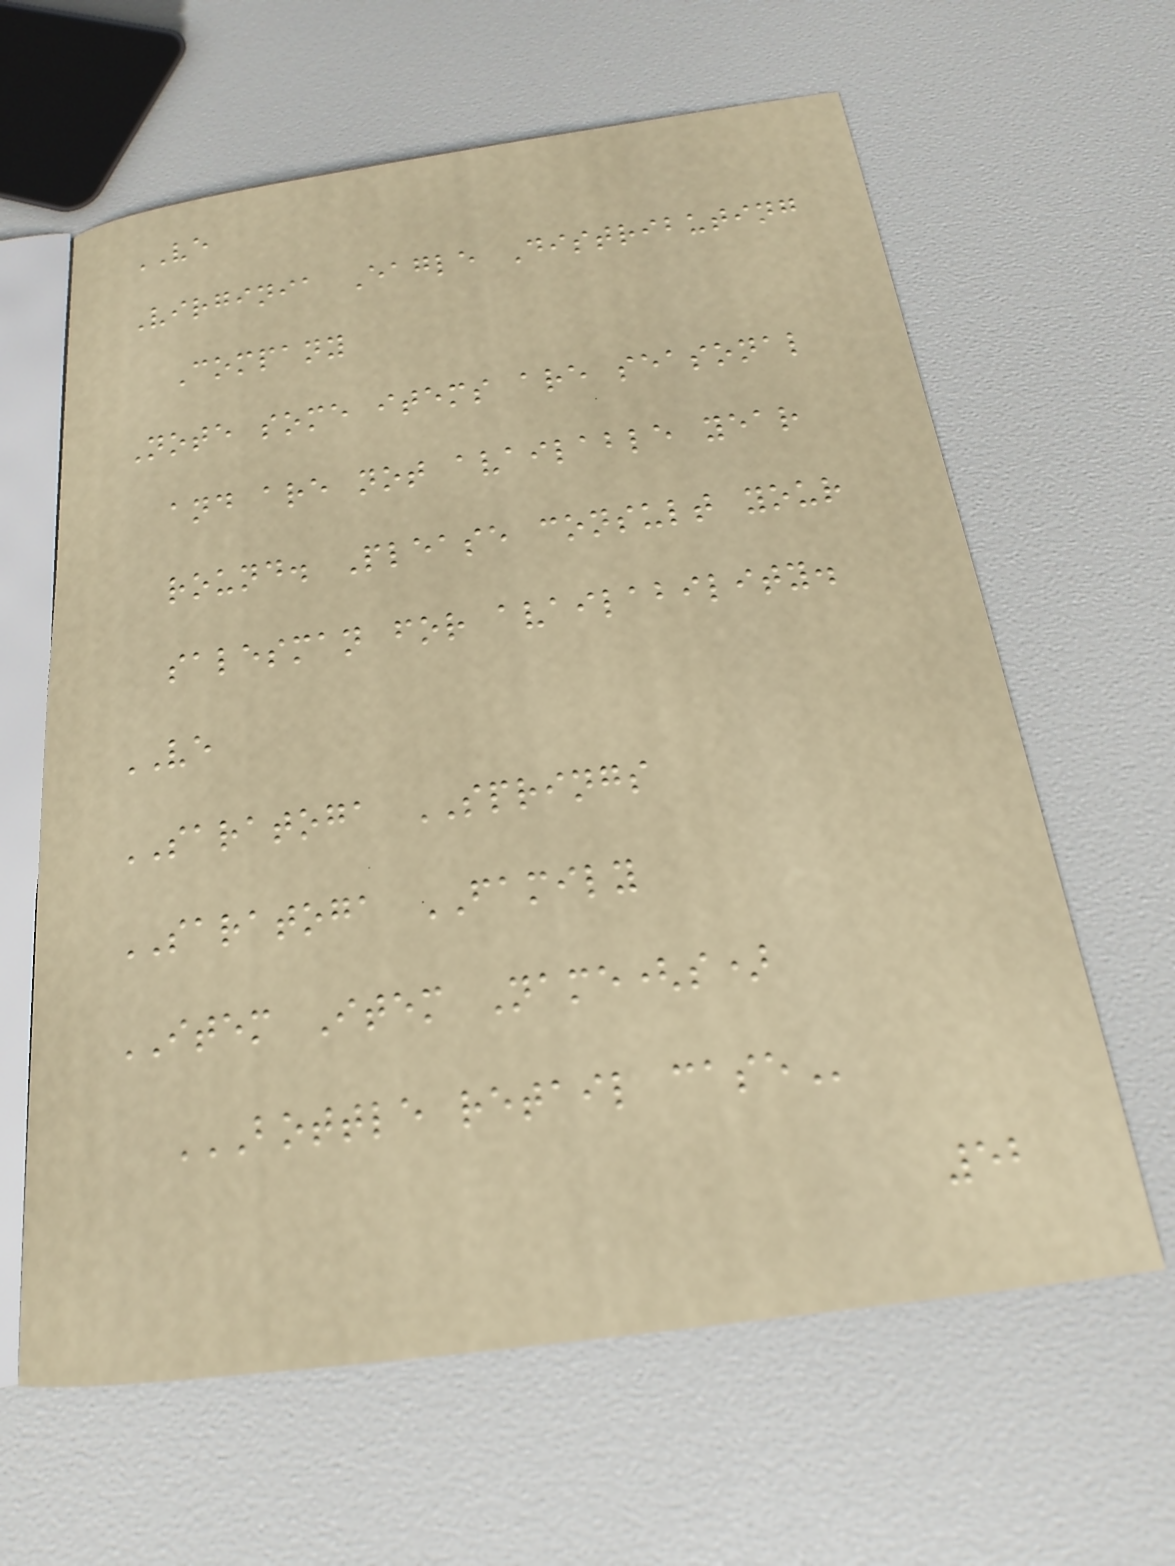VE
Virginia Eagle Distributing
Company
Note some items are seasonal
and are not available year
round. Please consult your
salesman for availability.
VE
SARATOGA SPRINGS
SARATOGA FAMILY
ITEM Item Name(s)
BOTTLE RETAIL CASE
52
